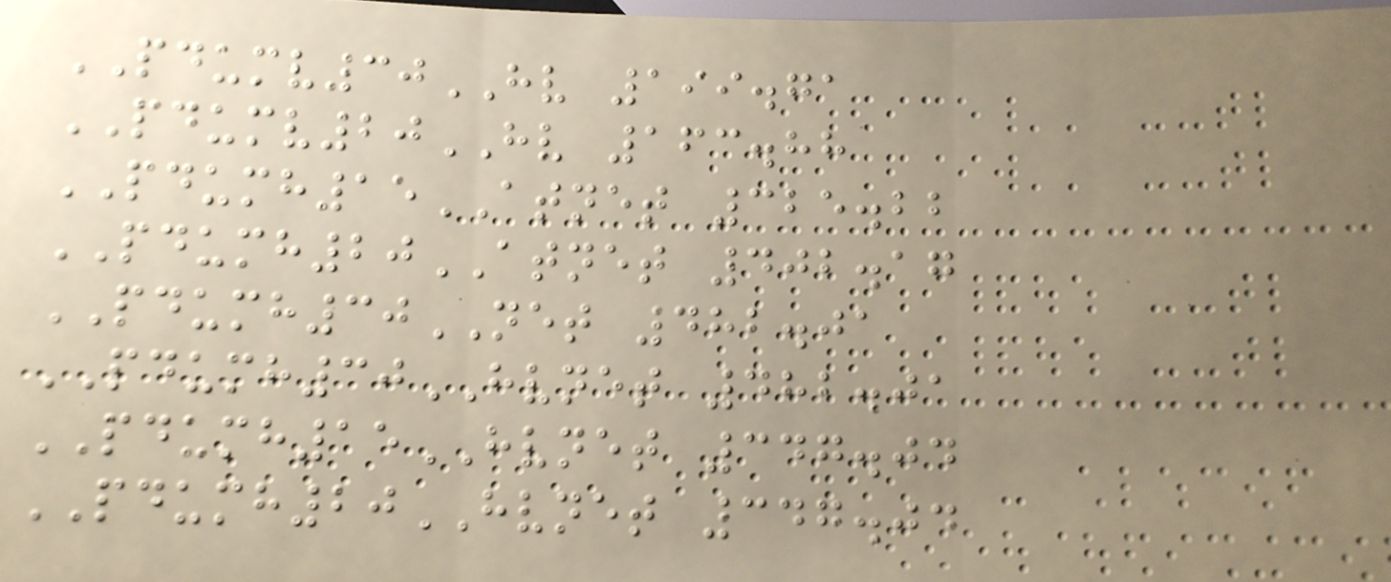PDUMV30HV 199.71
PDUMV20HV 163.88
PDUMH15ATNET 325.22
PDUMH20ATNET 402.17
PDUMH30NET 482.01
PDUMH30HVNET 482.01
PDUMH15HVNET 347.04
PDUMH20HVNET 347.04
